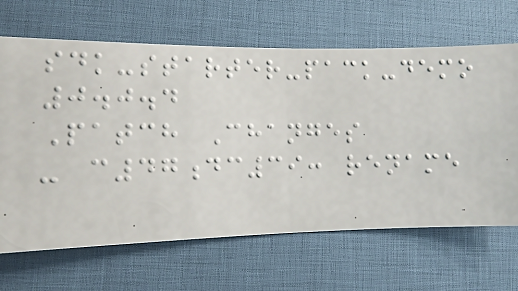sdk-starter-pack-demo
0.0.4
Patch Changes
- c47dc39: rename
